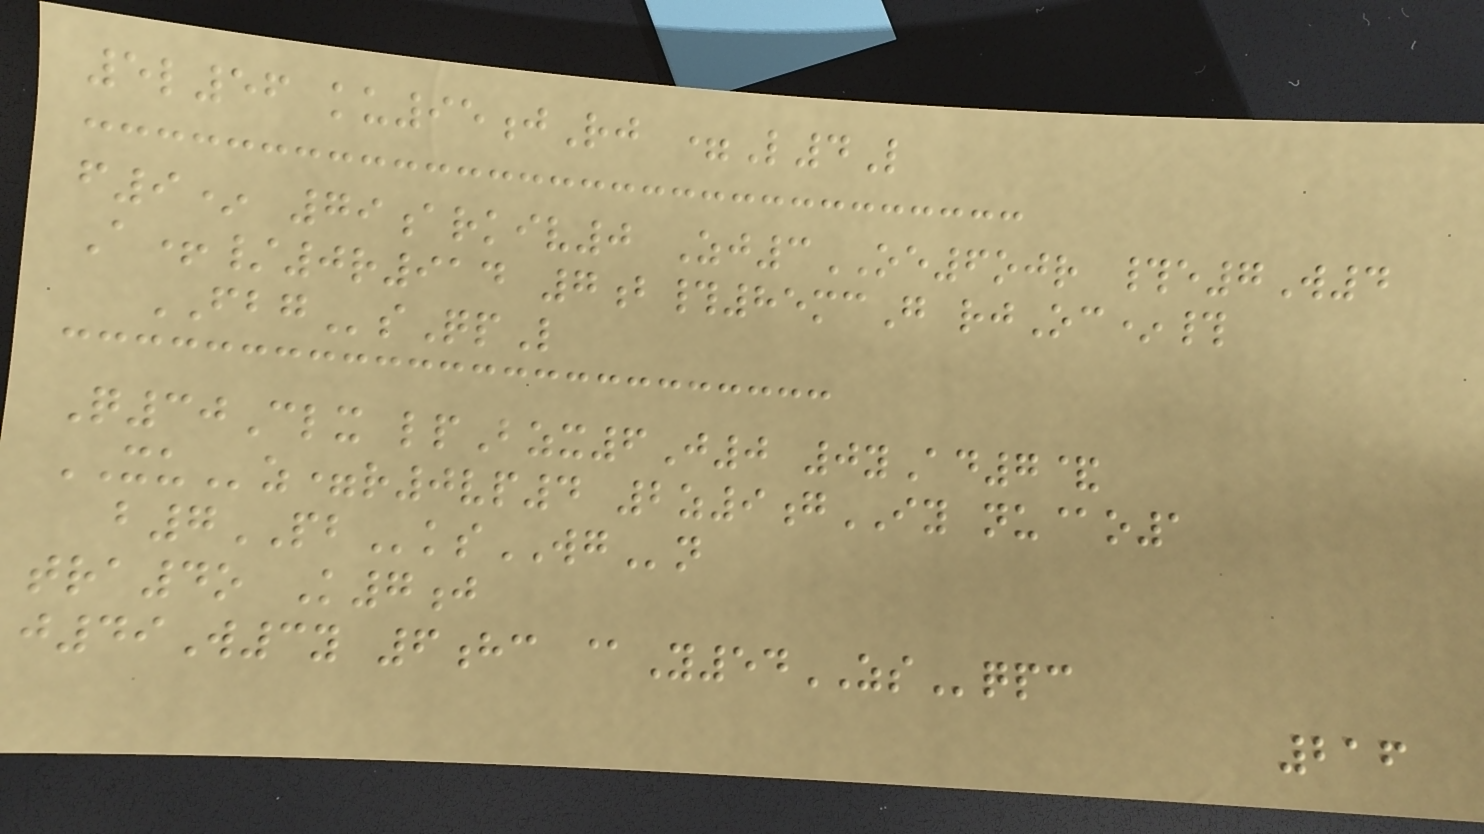5l56 ku95jRj =L4L
f9* 79arkiv0 Zj3OE6ojr #e7W4
A+/0r914 7b#85mcG rjOc*#
FBGsQpL
Q30Clx lpBzx6J0 0yAd7&
XUz=r0vp4 2z9gIY nu@o1
b7PBksWGn
tra4o K7j
j49W3y 6hc @Y54ZSqpc
216
